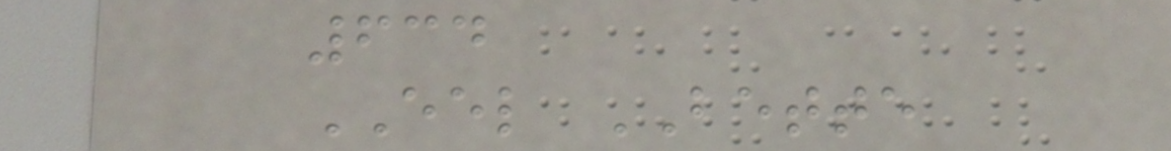634
EEL BETTE
